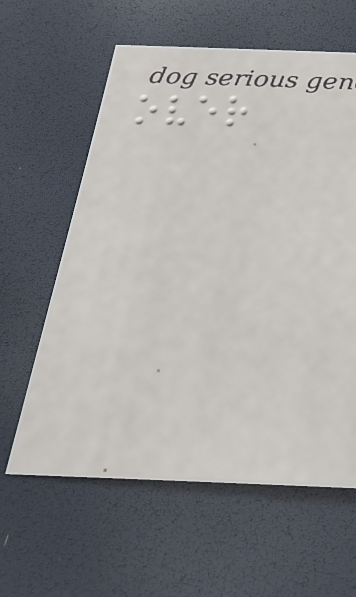over
